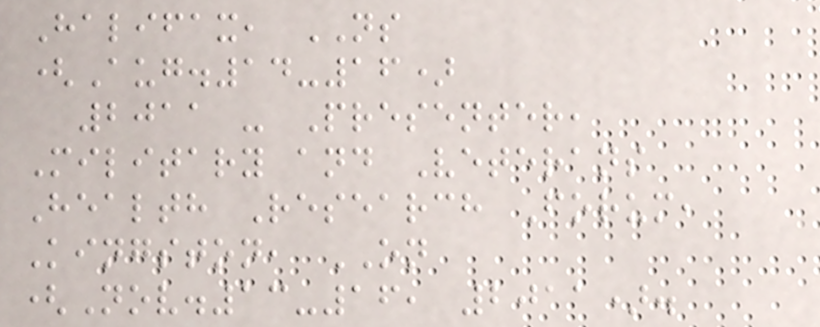Halifax, NS
(Aug.14-16)
2011 - Presenter,
Military and Veterans
Health Research Forum,
Kingston, ON
(Nov.13-16, 2011).
